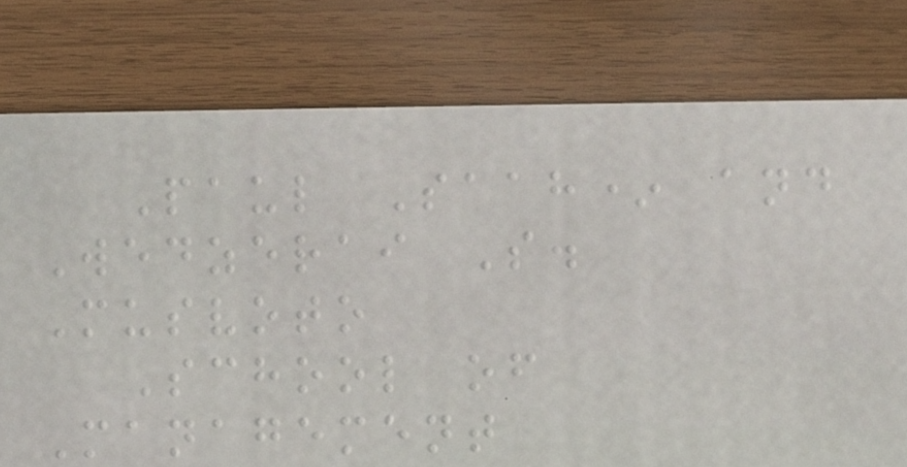Paul Saah* and
Wedzerai S.
Musvoto
School of
Management
